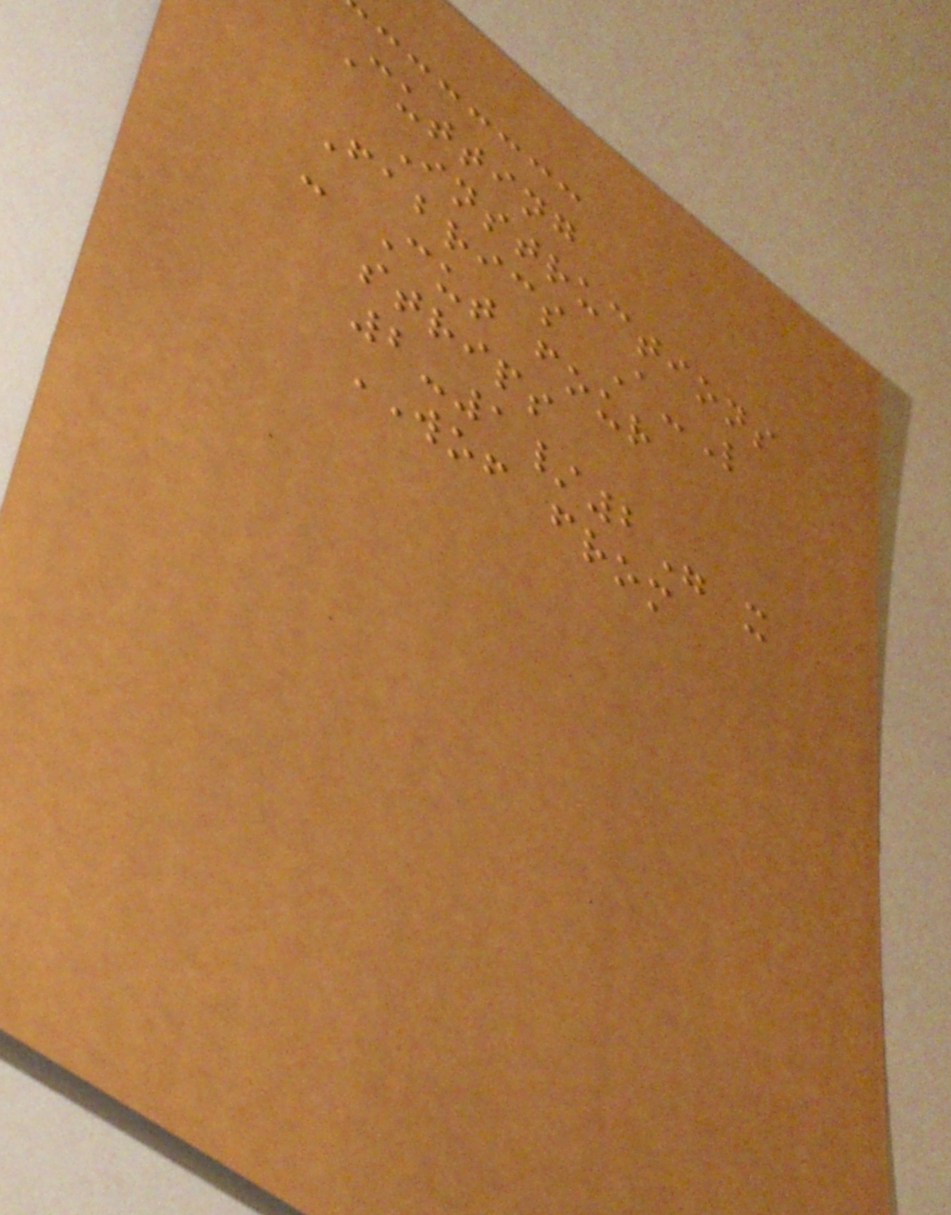Cutting
Instructions
Fabrics A-L
- Cut four
strips
2-1/2" x
WOF from
